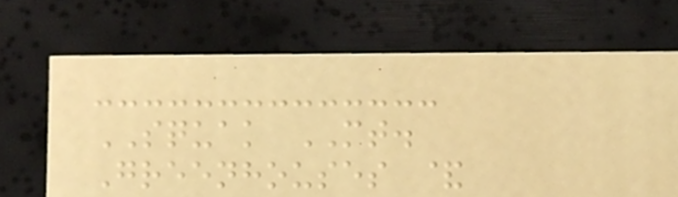SQUAK MT.
Greenhouses &
